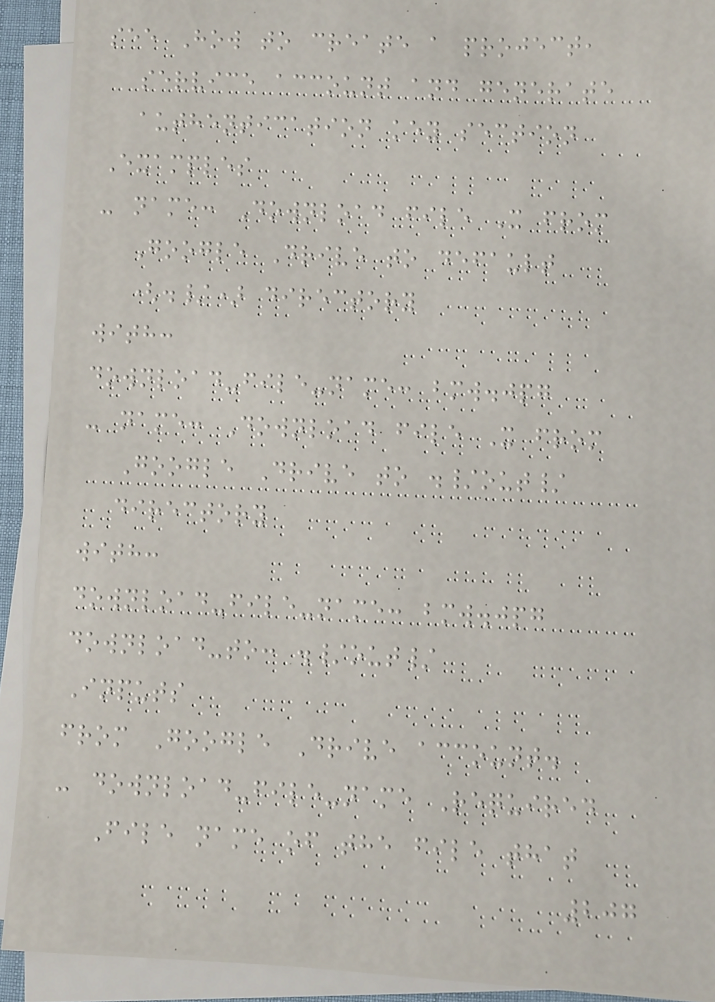see How to create a project,
service account and generate
authentication key section
Examples
- name: Download file X from
Google Drive to default
(./) directory
with:
download-file-name: bmw.jpg
- name: Download file X from
Google Drive to ./out/
directory
with:
download-file-name: bmw.jpg
download-to: ./out/
Inputs
from Google Drive account.
- download-file-name Required
File name of the file that
207
